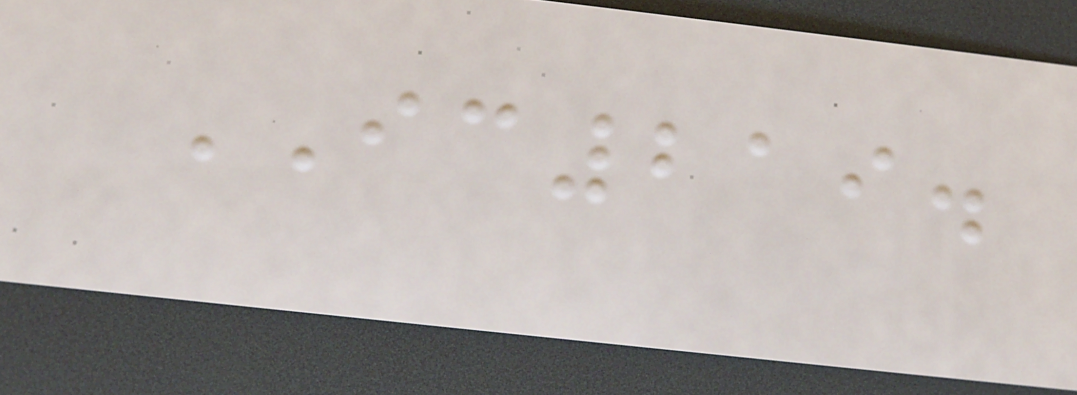IC219.
